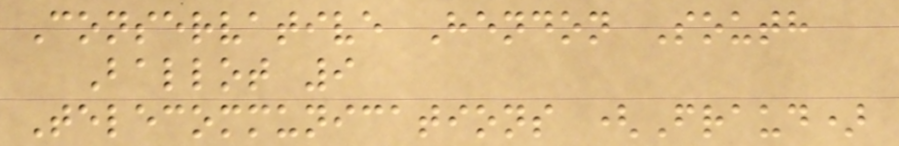Conservative Hendon South
Ballot 9
Telecommunications (Fraud)
